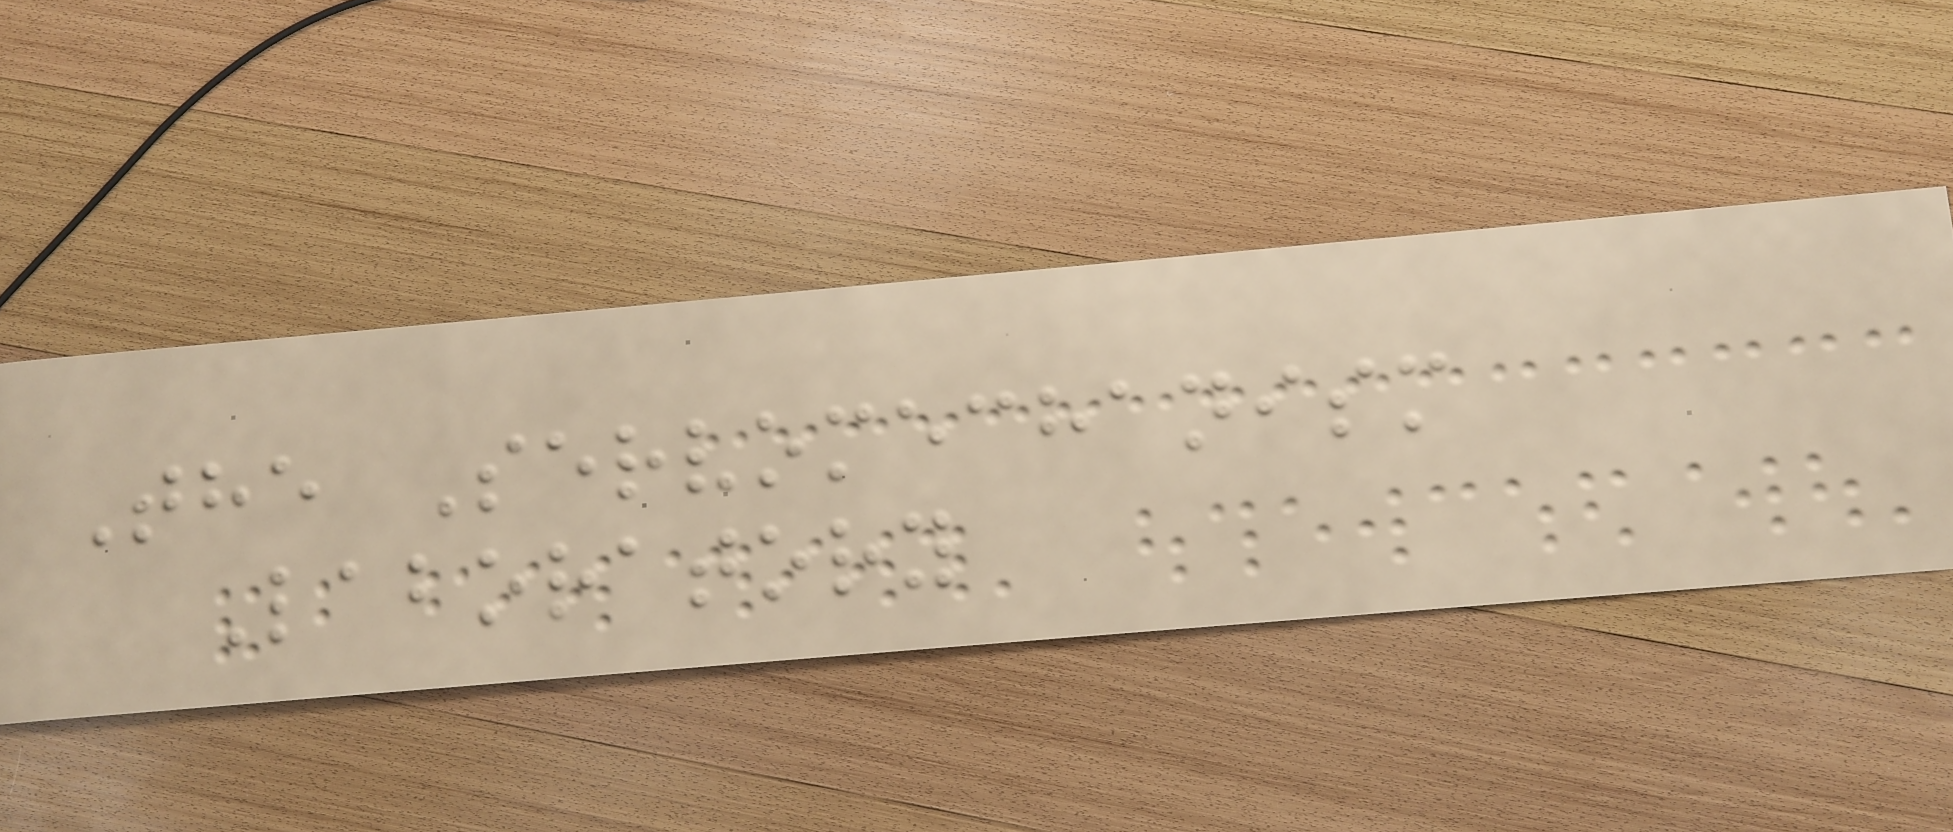The Servomechanism
Laboratory
